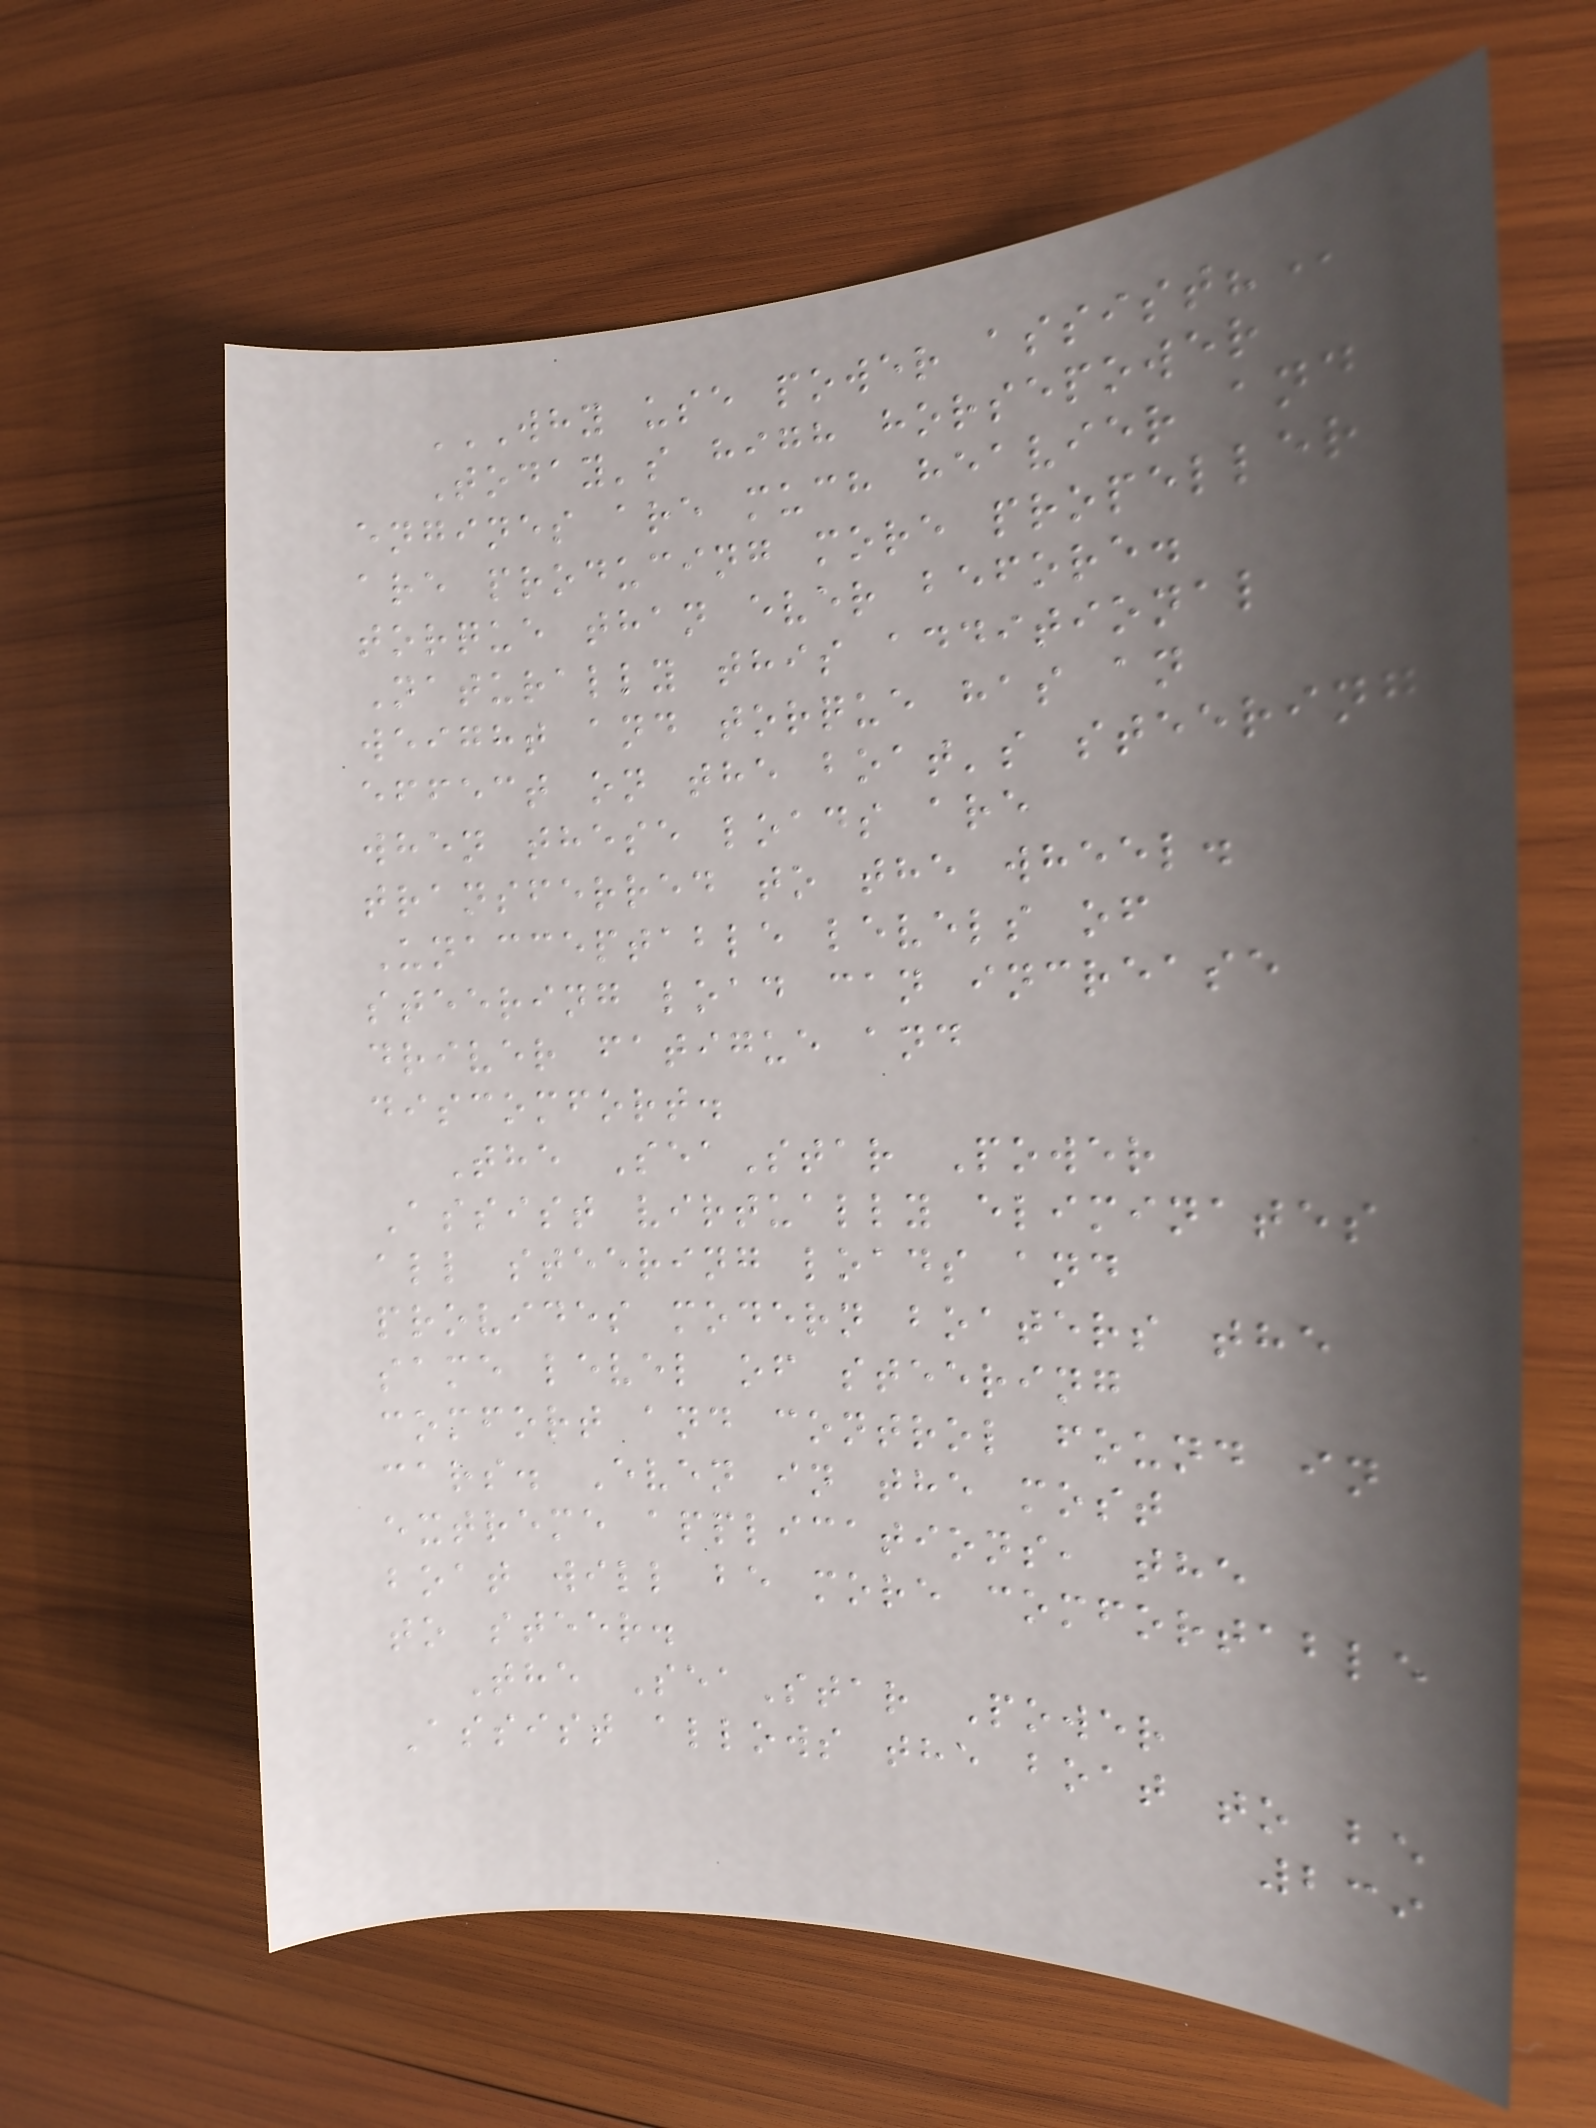WHY USE POWER ASSIST?
Today's high horsepower
engines are much heavier and
are producing more propeller
torque than ever before.
Naturally this additional
weight and torque has an
effect on the boat's steering
when these loads are
transferred to the wheel.
Unacceptable levels of
steering load can increase
driver fatigue and
discomfort.
The SeaStar Power
Assist virtually eliminates
all steering loads and
provides modern boaters the
same level of steering
comfort and control found in
cars. Even in the most
extreme applications, the
boat will be more comfortable
to steer.
The SeaStar Power
Assist allows the boat to be
239
